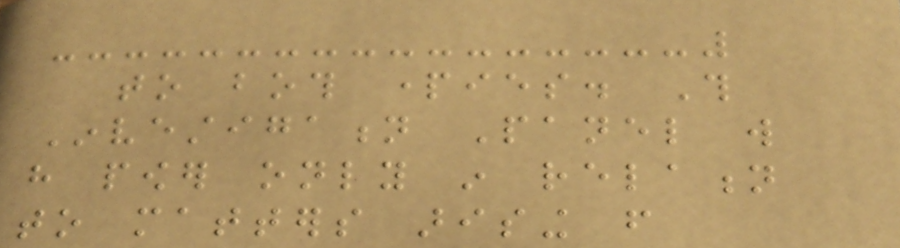to both parties. This
Investigation Panel will
have power only in relation
to matters arising from
